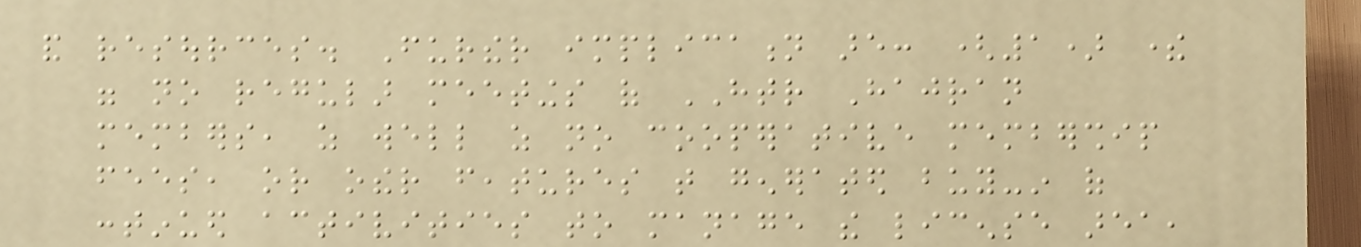and resources. Further implication are: (1) there
were no regular meetings of HTR Hajran
members, as well as no cooperative membership
fees, or other features that generated buy-in of
continued activities to manage the license area,
